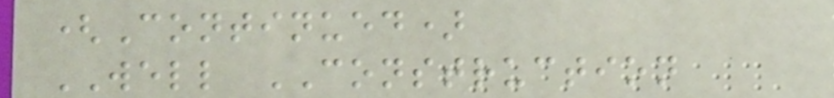(Continued)
WELL CONSTRUCTION
